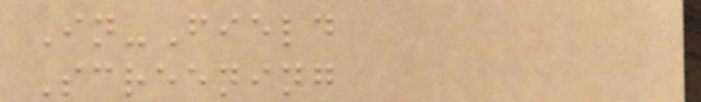In-Field
Screening
